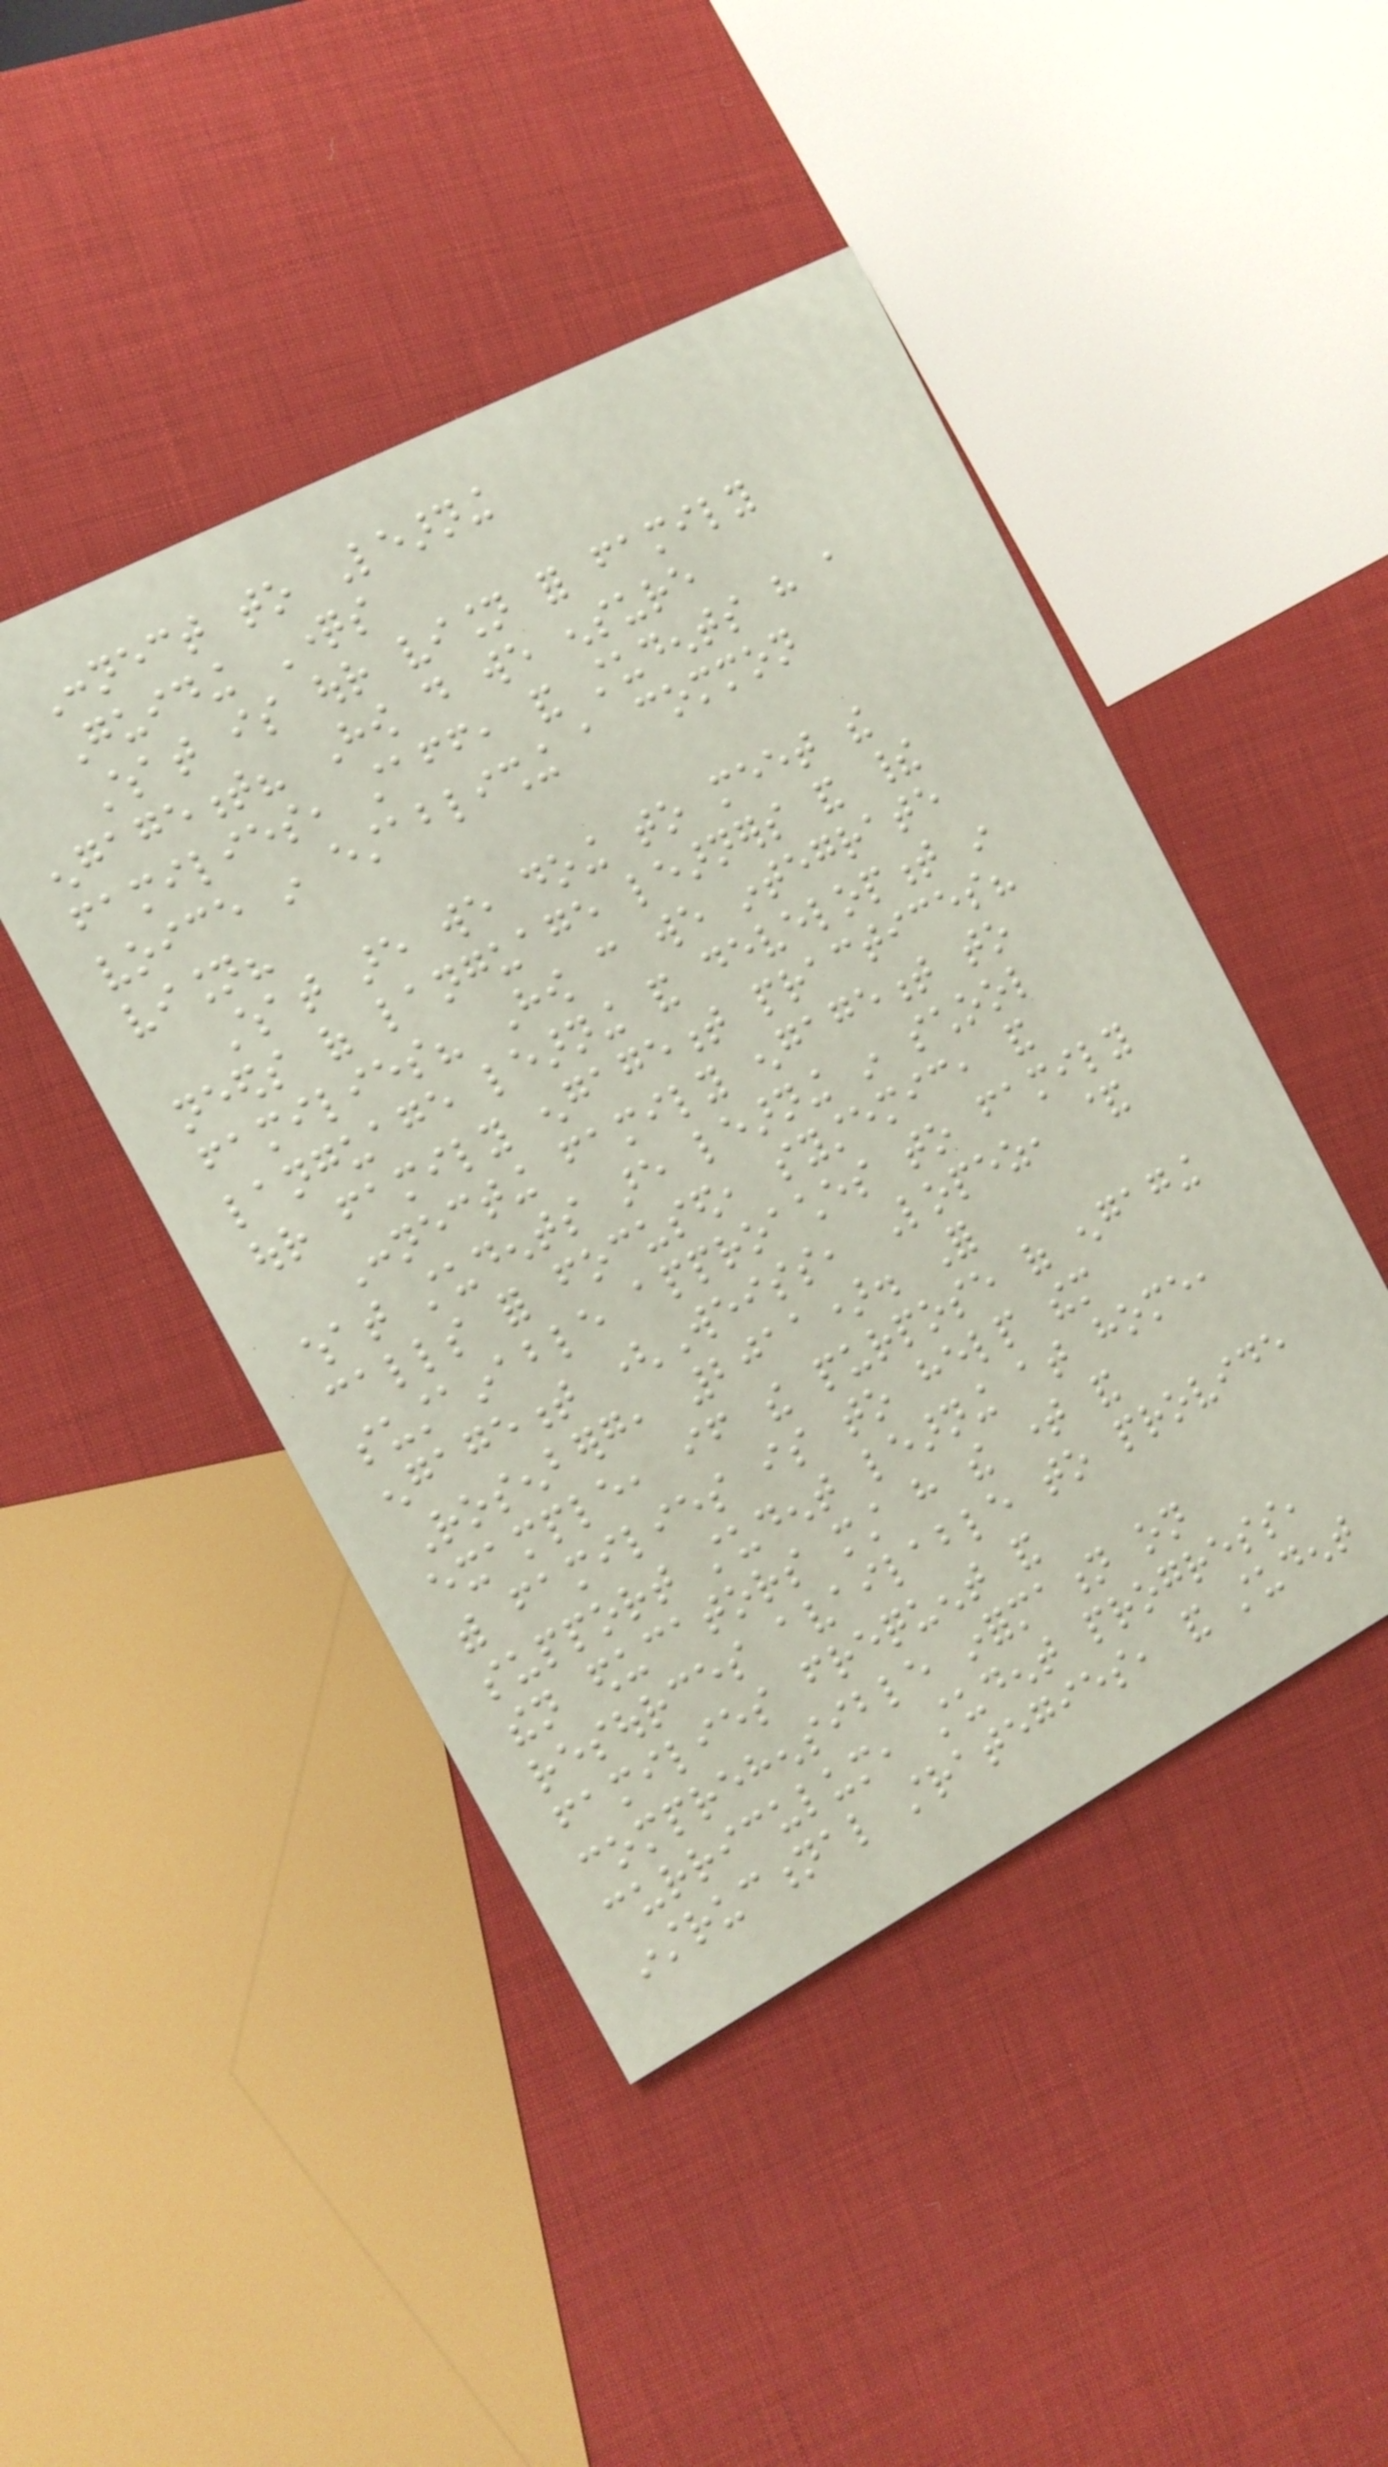Connect to Learning
Guiding Questions
What is our vision for family
engagement? How do we ensure
families, staff, and students have a
voice in establishing a common
vision?
What are we doing to meet the
needs of language learners and their
families? How can we integrate
language learning and development in
our family engagement practices?
Connecting family engagement to
what students are learning in school
calls for focused, systemic, and
sustainable approaches to family
engagement (Weiss, Lopez, &
Rosenberg, 2011). For
example, if the purpose of engaging
with families is to help them
support student learning at home,
then educators must have the time and
resources available to provide
families frequent and
comprehensible information on
curriculum, student progress,
instructional strategies, and student
